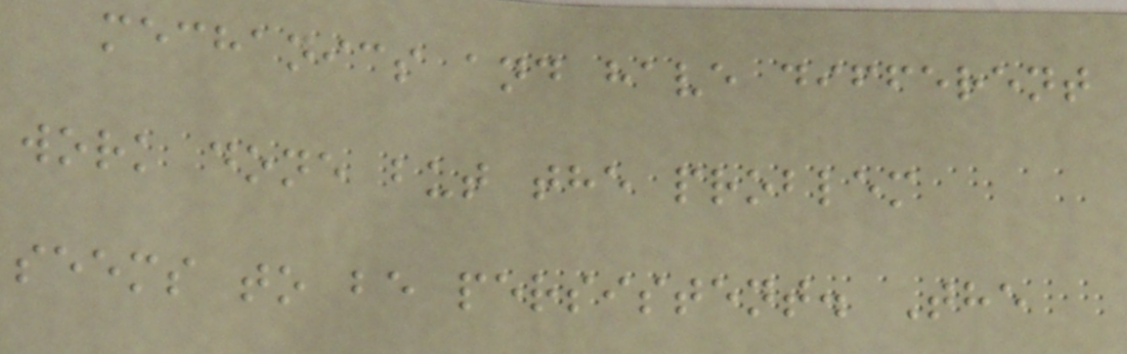mechanics and have different
work done but the problem
seems to be persistent. The
